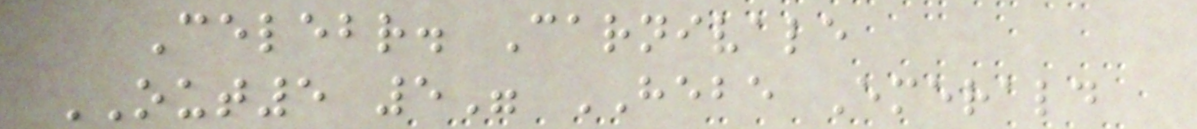Celebr. Carnivale
OUT5 5" HEBE Emerald
